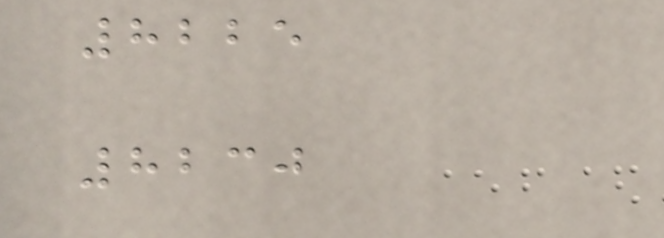8225
8230
